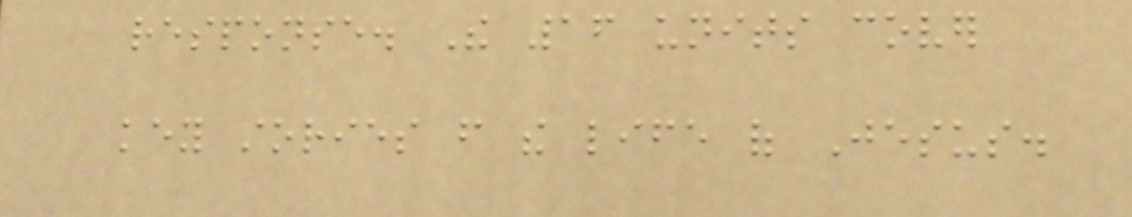response. The 16 units cover
key stories from the life of Jesus.
